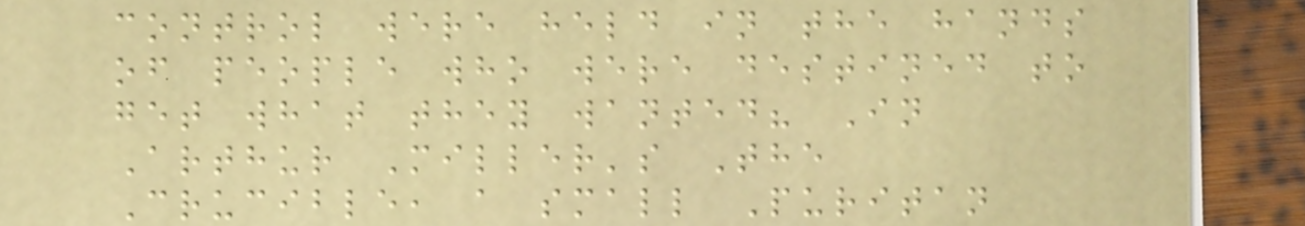control were held in the hands
of people who were destined to
get what they wanted? In
Arthur Miller's The
Crucible, a small Puritan
